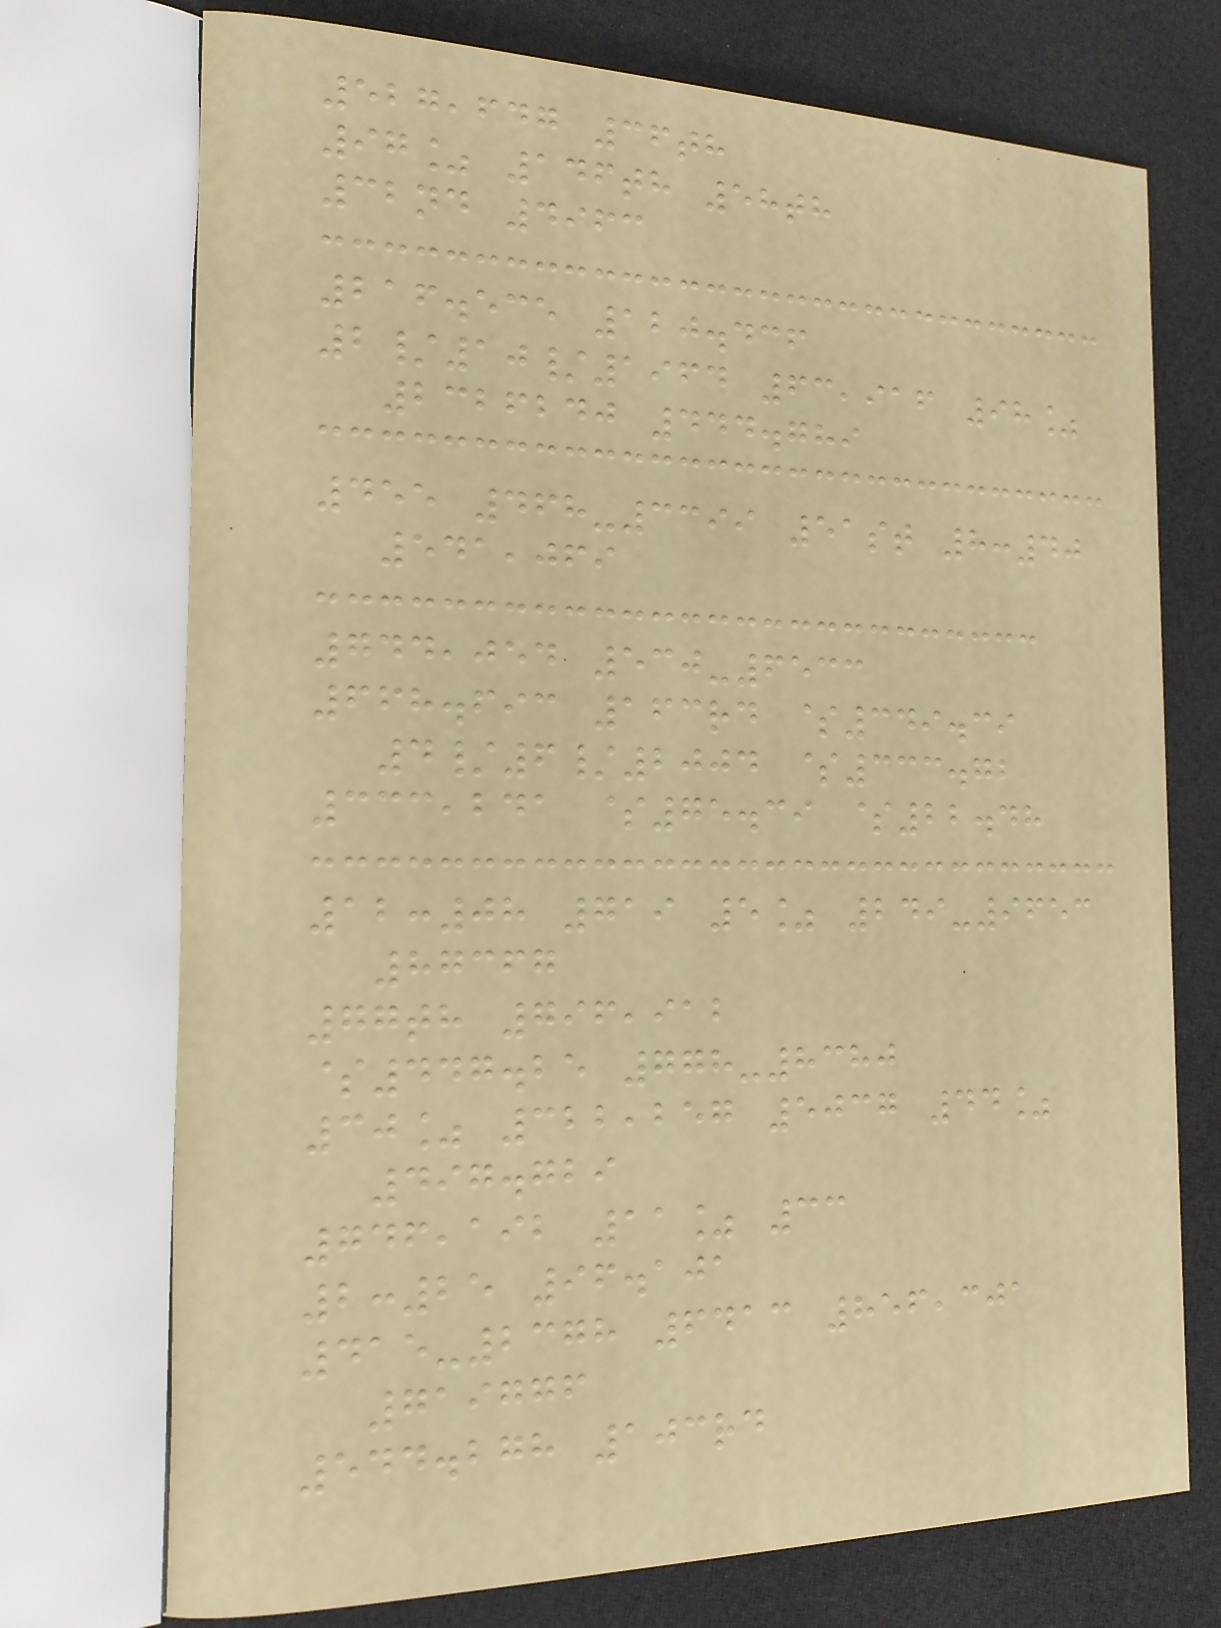527,647 36th
97% 146th 58th
32nd 4963
216.535 120.436
2/10/1964 63,916 98%
2326240 444.789
455 468-3399 51st 8:40
541,069
744,054 530-6533
668.693 163rd $349.39
4/6/2004 $333.72
333,241 $75.39 $22.48
12:08 719 5% 249-9653
87367
77th 796,912
$447.25 778-8380
30% 322,257 5037 44%
497.729
746,192 11% 33
2:25 96.101
415-2378 6413 856,301
719776
544.278 103rd
